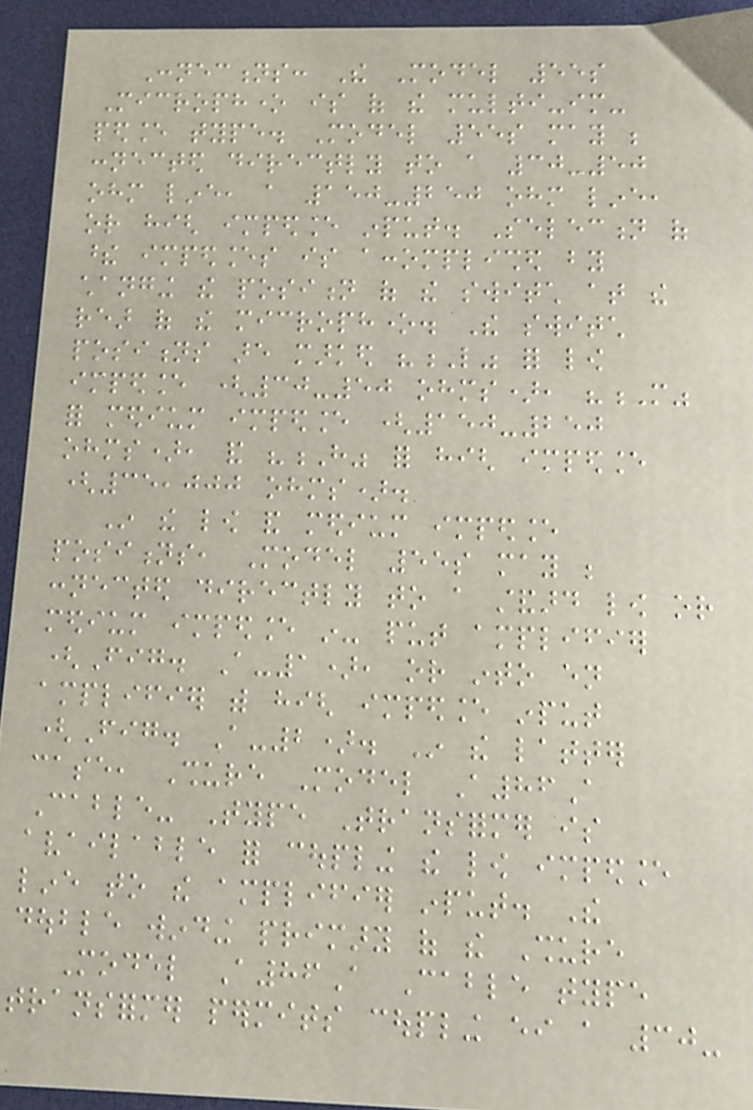Connections: The Model 55s
Microphone is of the multi-im-
pedance type. Model 55s may be
connected directly to a 30-50
ohm line, a 150-250 ohm line,
or high impedance input. Selection of
these impedances is accomplished by
changing the position of the switch at the
rear of the microphone. The switch
positions are marked "L" for low
impedance (30-50 ohms), "M"
for medium impedance (150-250
ohms), and "H" for high impedance
(35,000 ohms).
In the low and medium impedance
positions, Model 55s may be
connected directly to a standard low or
medium impedance in- put amplifier
(Fig. A-1), or into en
amplifier with high impedance input
(Fig. A-2). In the latter
case, Shure Model A86A
Cable- Type Transformer is
available for coupling the low impedance
line to the amplifier input. The
double winding primary of the Shure
Model A86A Cable type
transformer permits coupling either a 30-
